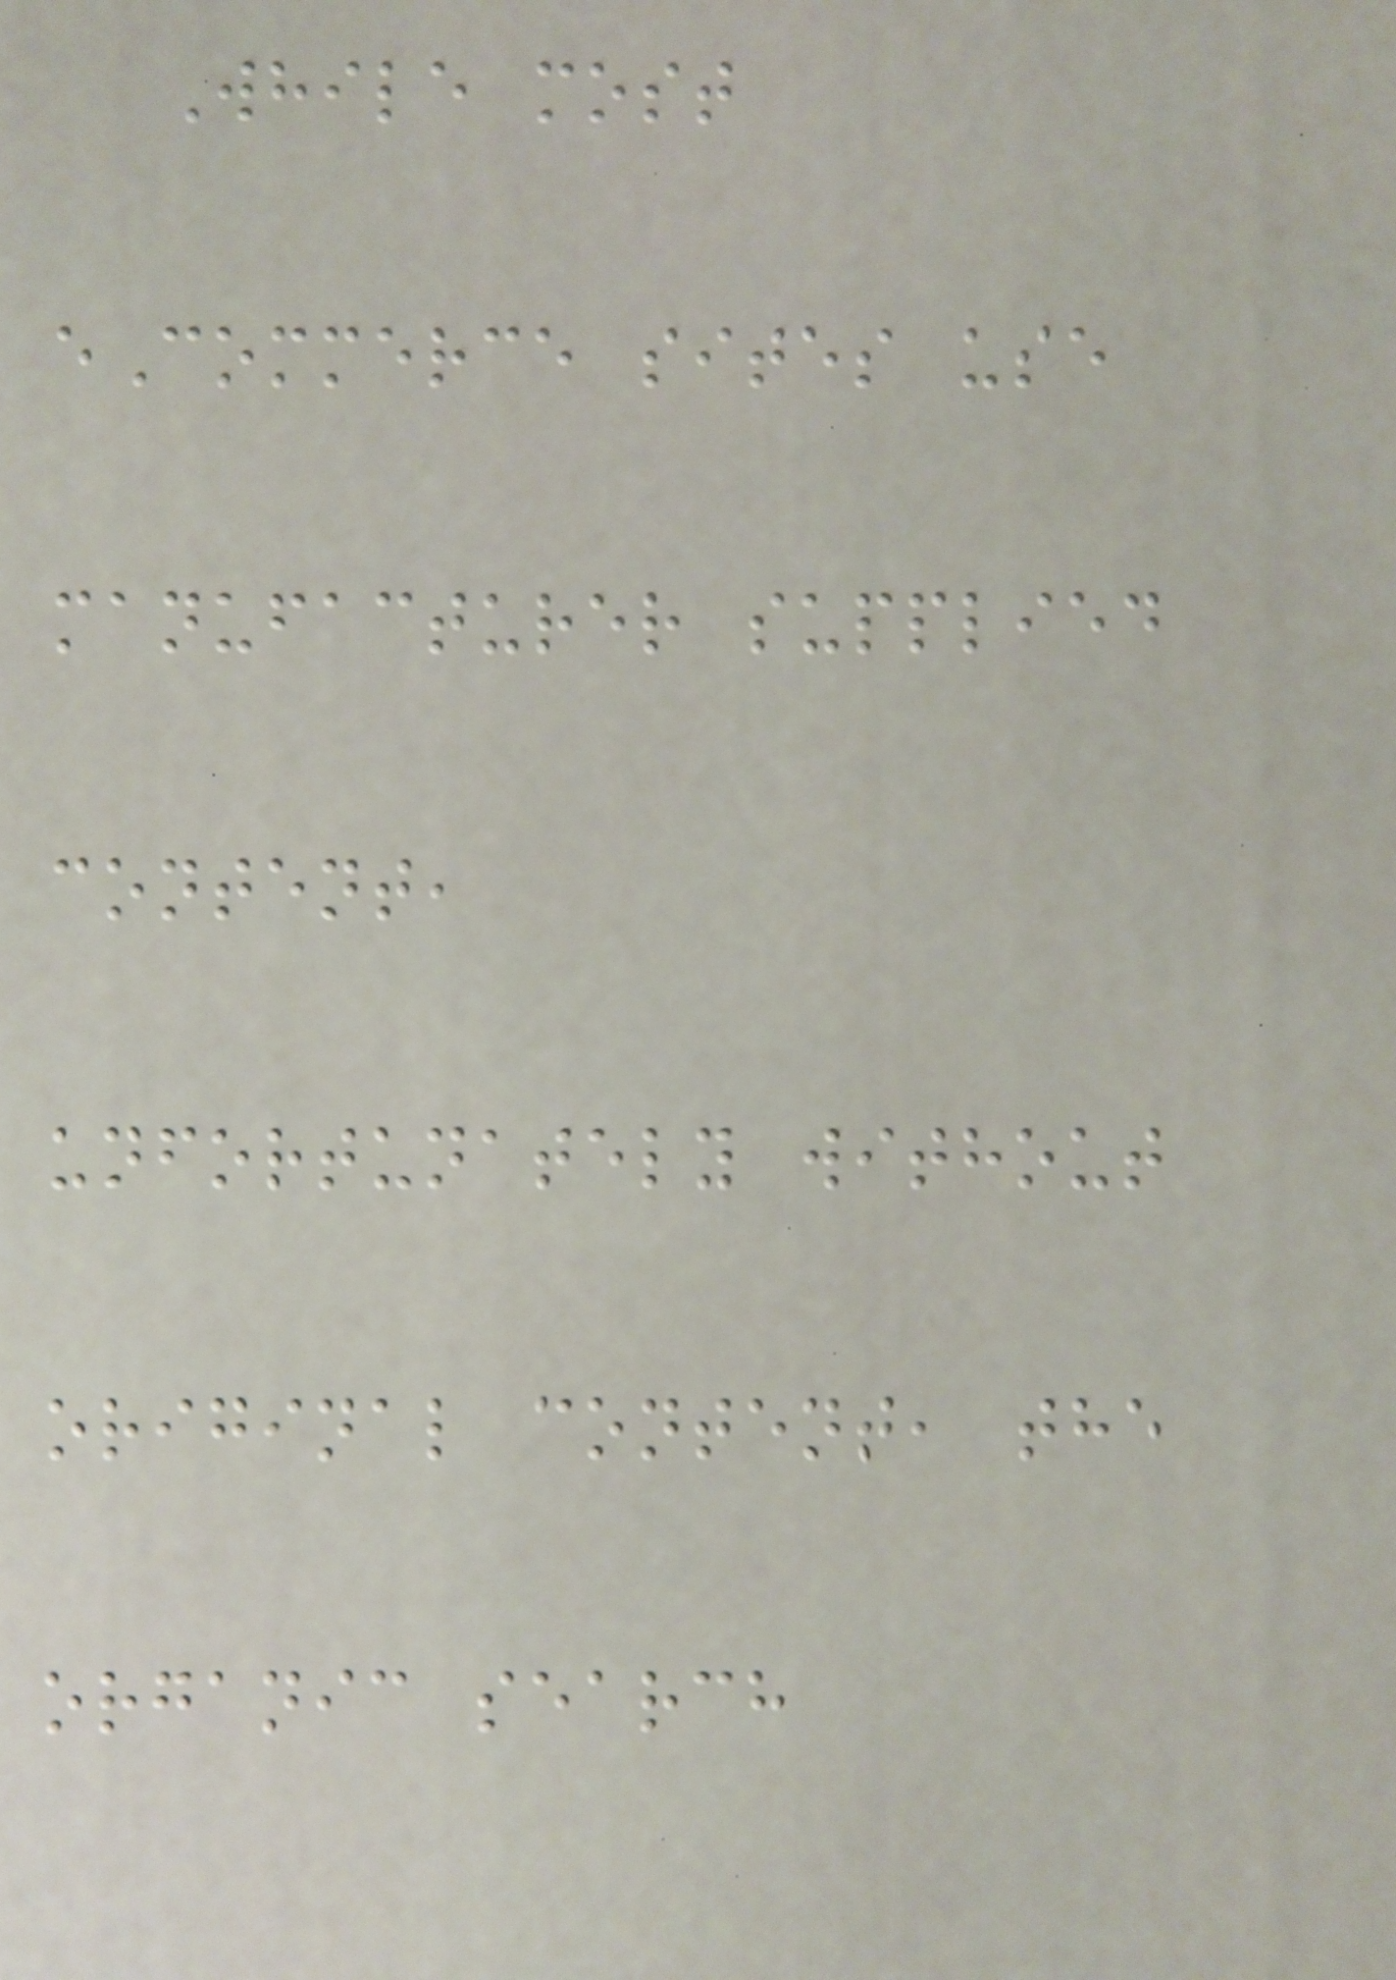While most
eCommerce sites use
manufacturer supplied
content,
unfortunately without
original content, the
organic search
